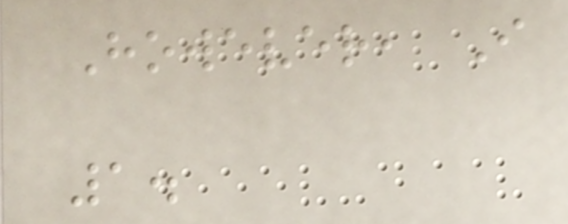However, I
1.
